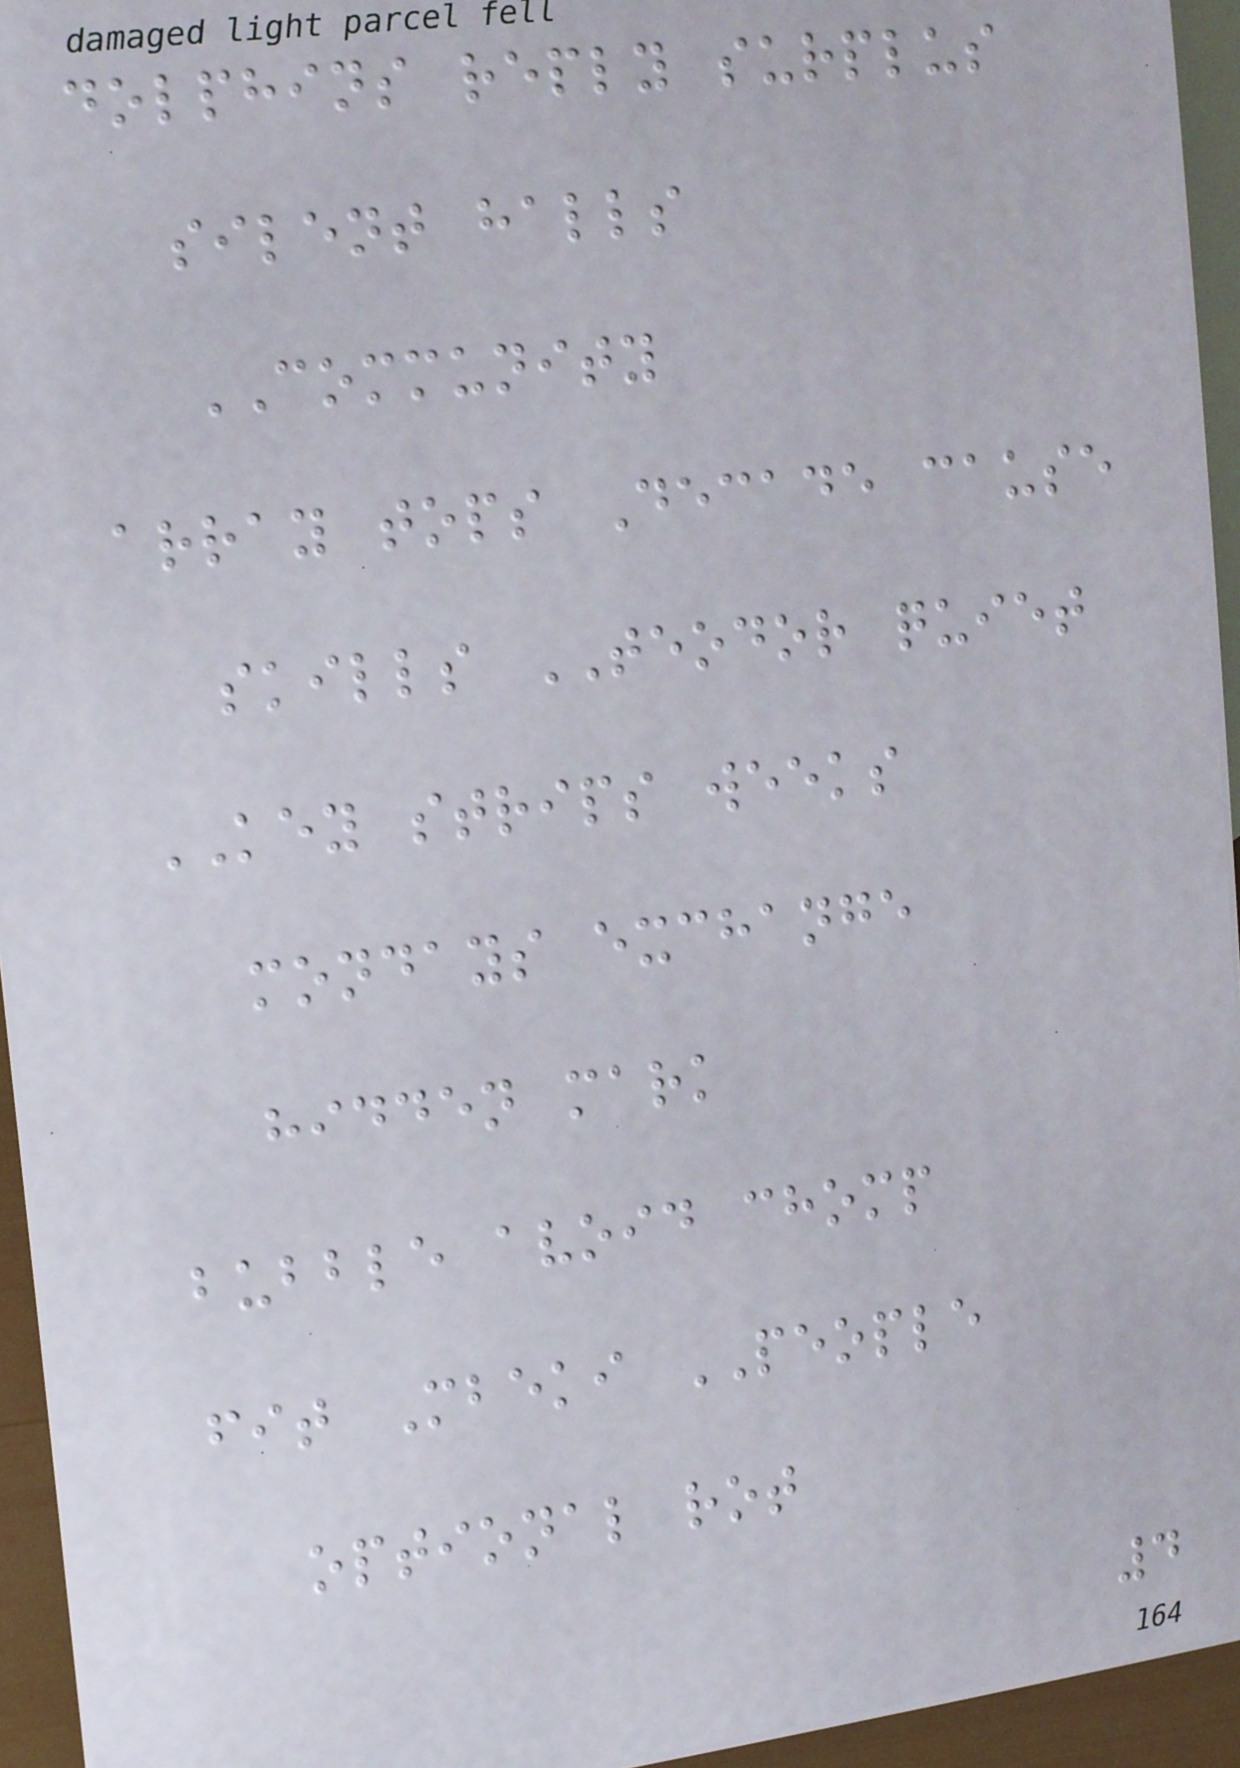dolphins reply surplus
silent halls
COMMUNITY
array tops Decade cause
skills TEODOR quiet
KEY strips weeks
mondays exchange
hidden mark
bubble avoid chomp
fit Mbeki PEOPLE
optional rot
4
